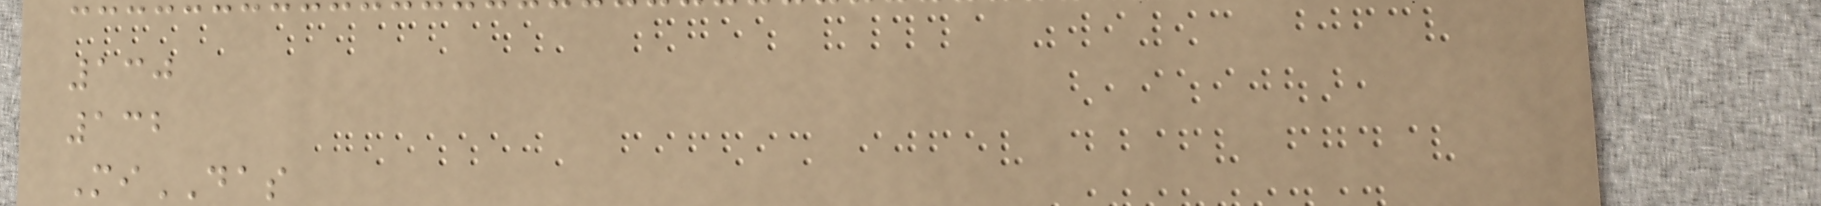130
132
MiDAS
